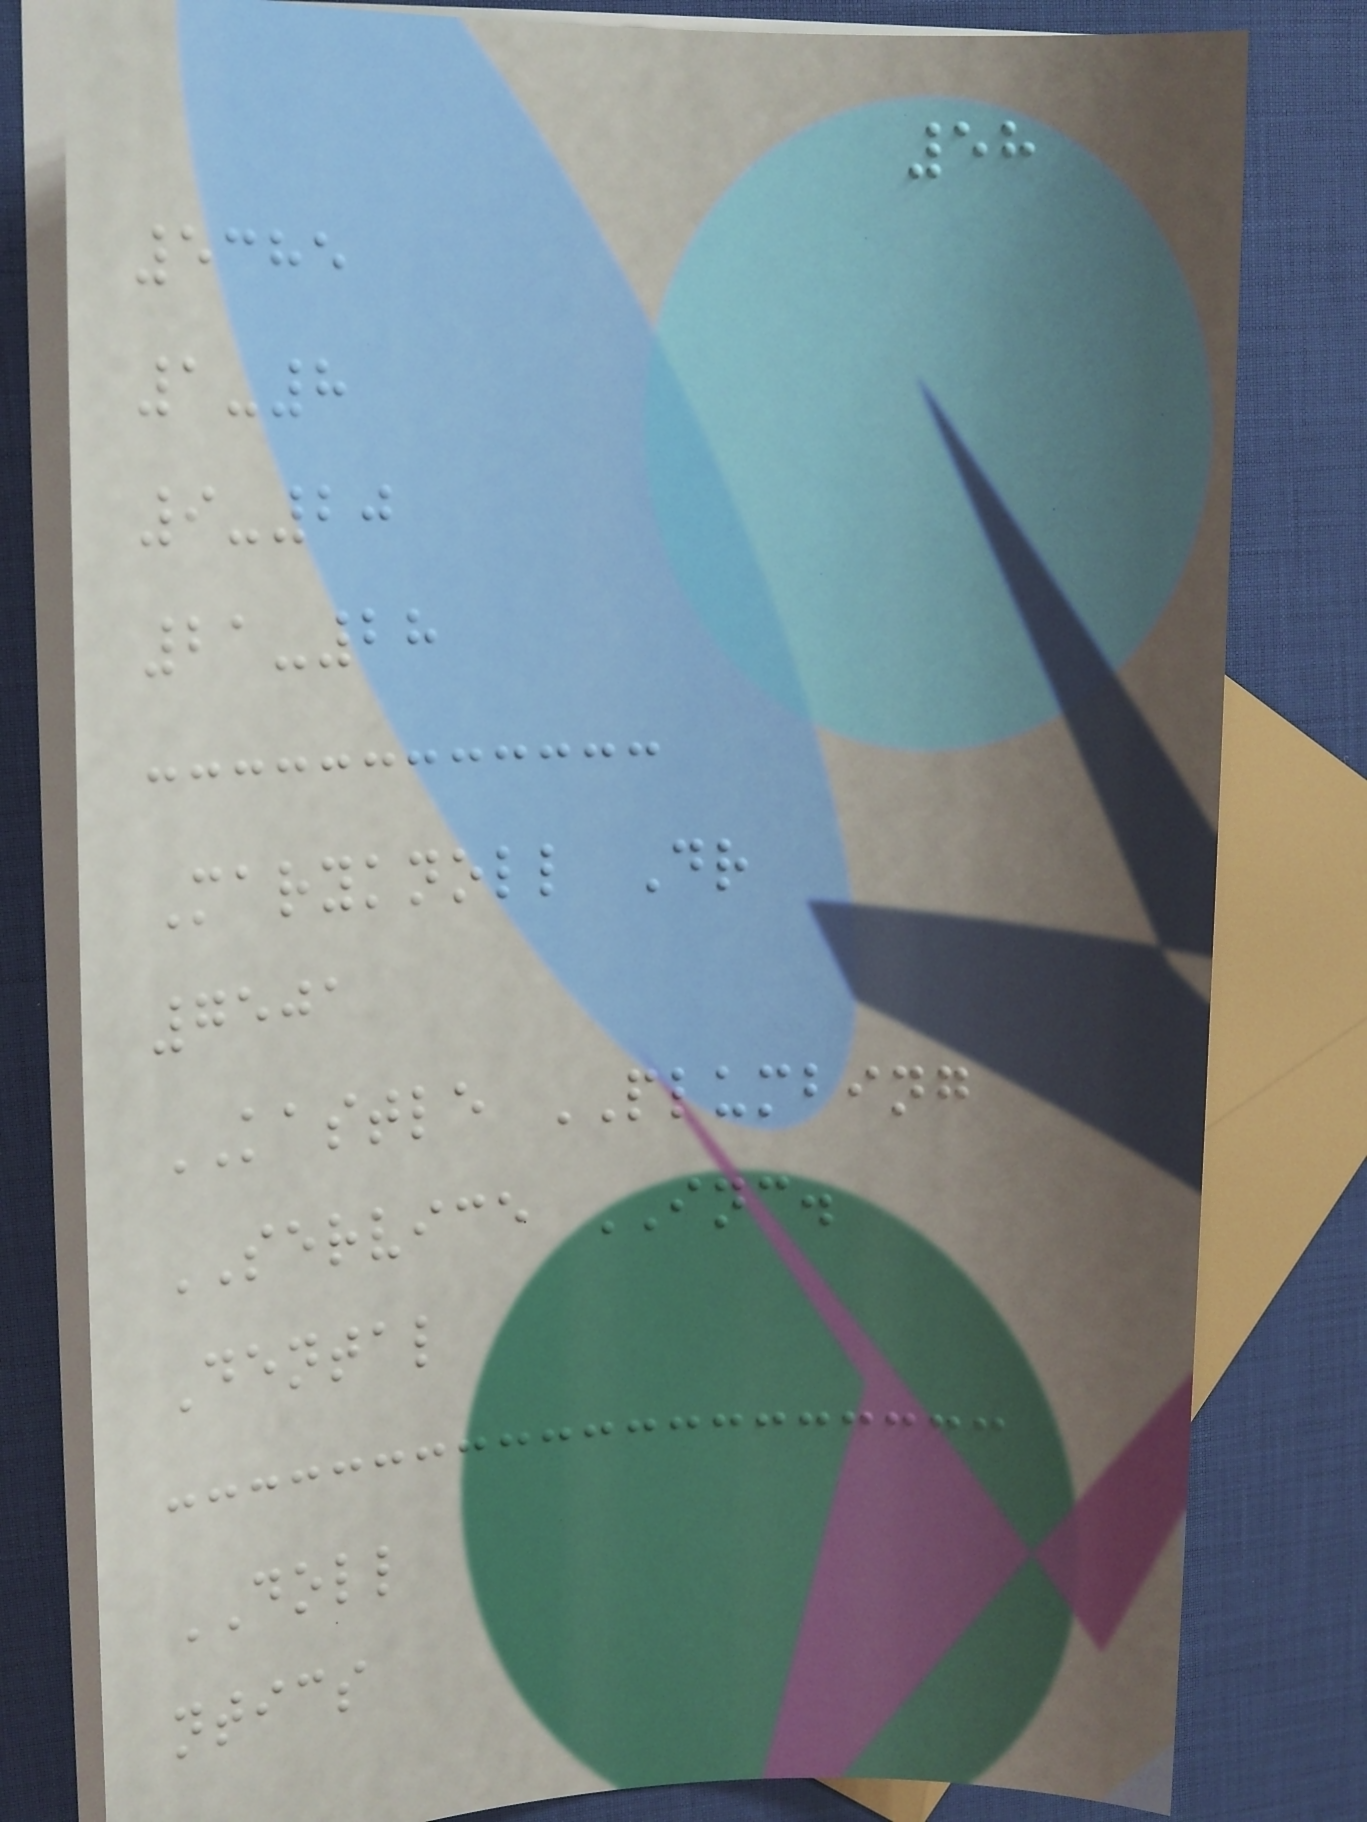58
5385
1-8
9-20
21-28
Maryknoll Dr
7501
KASTLE PLUMBING
SERVICE INC.
Dental
DOLL
ntics
